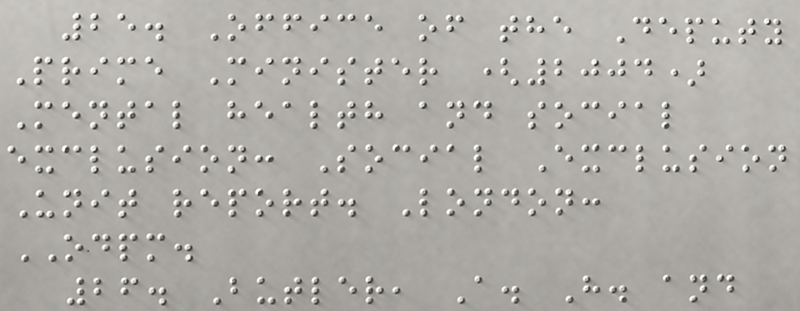25. Office of the Deputy
Prime Minister (2004)
Mental health and social
exclusion: Social Exclusion
Unit report. London:
ODPM.
26. Butler, A. H. and
